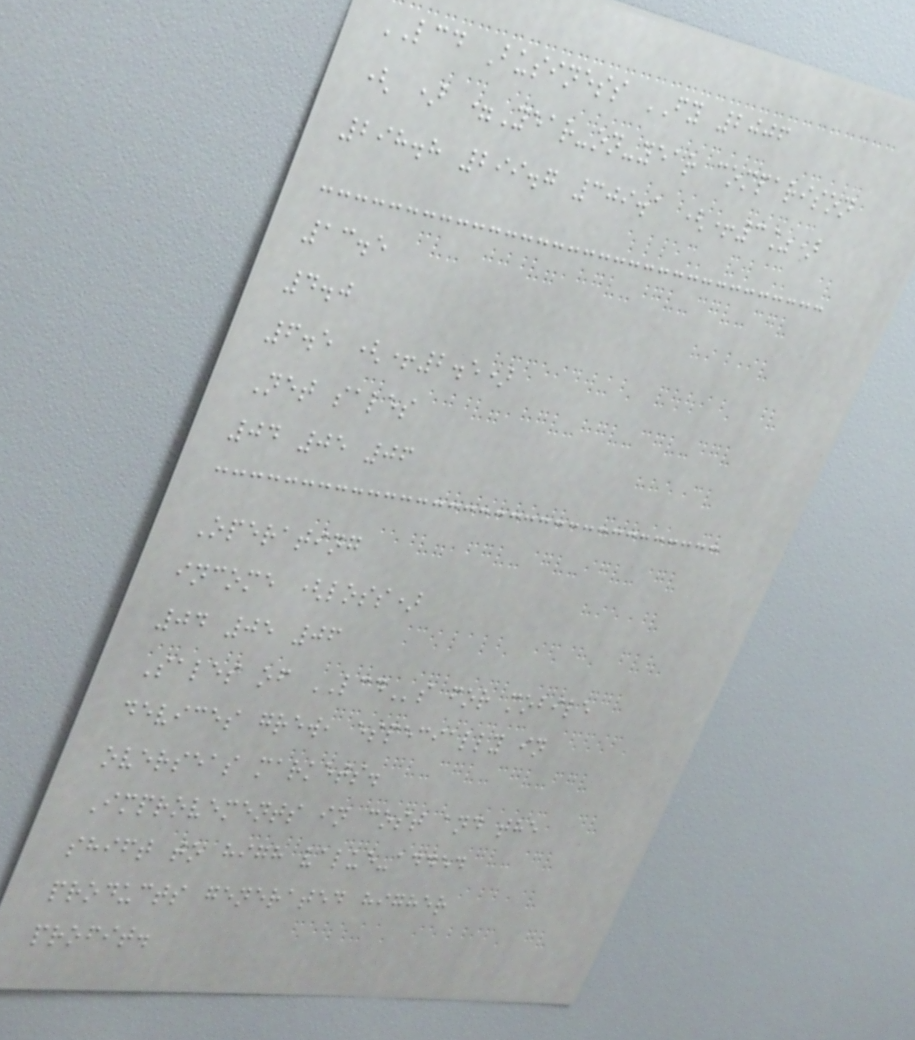LCD Business FY 2006
( ) =Year-on-year comparison
298.8 299.7 309.1 (+3%)
13.5
4.0
6.5 (+2.5)
Net sales
04 05 06
Operating
income (loss)
04 05 06
Sales of LCDs for mobile
devices grew, especially in
overseas markets.
Improvements in cost and the
shift to high value-added
products generated higher
profit.
